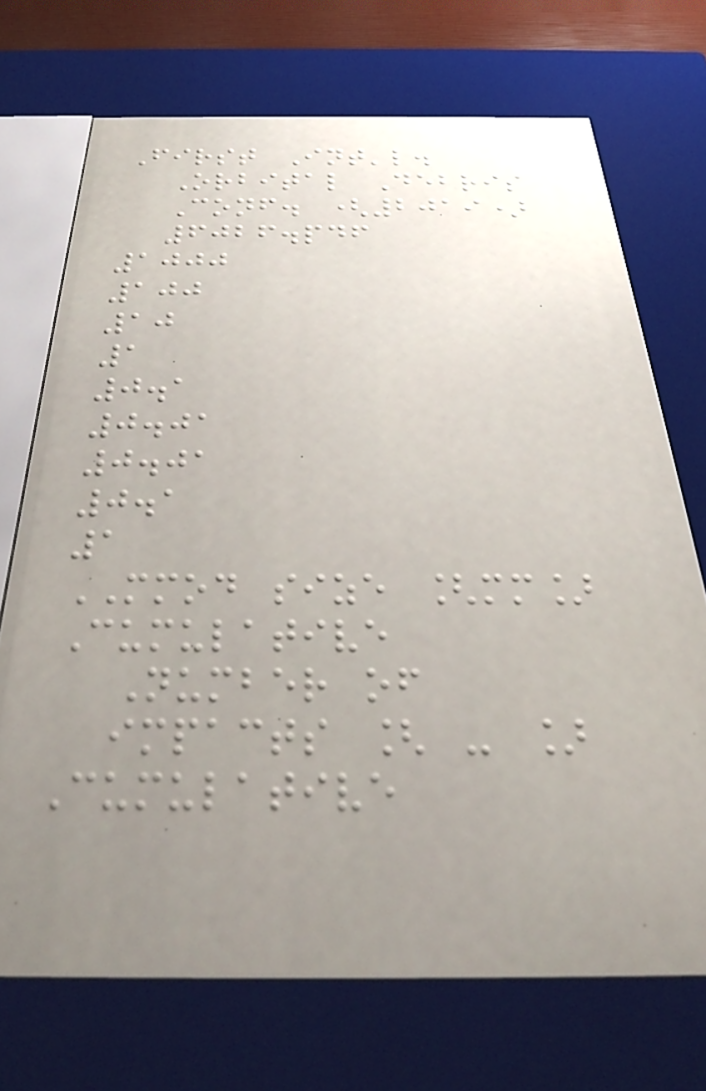First Int'l.
Orbital Debris
Conf. (2019)
6026.pdf
1000
100
10
1
0.1
0.01
0.01
0.1
1
MMOD size [mm]
Cumulative
Number of
impacts [ - ]
Cumulative
